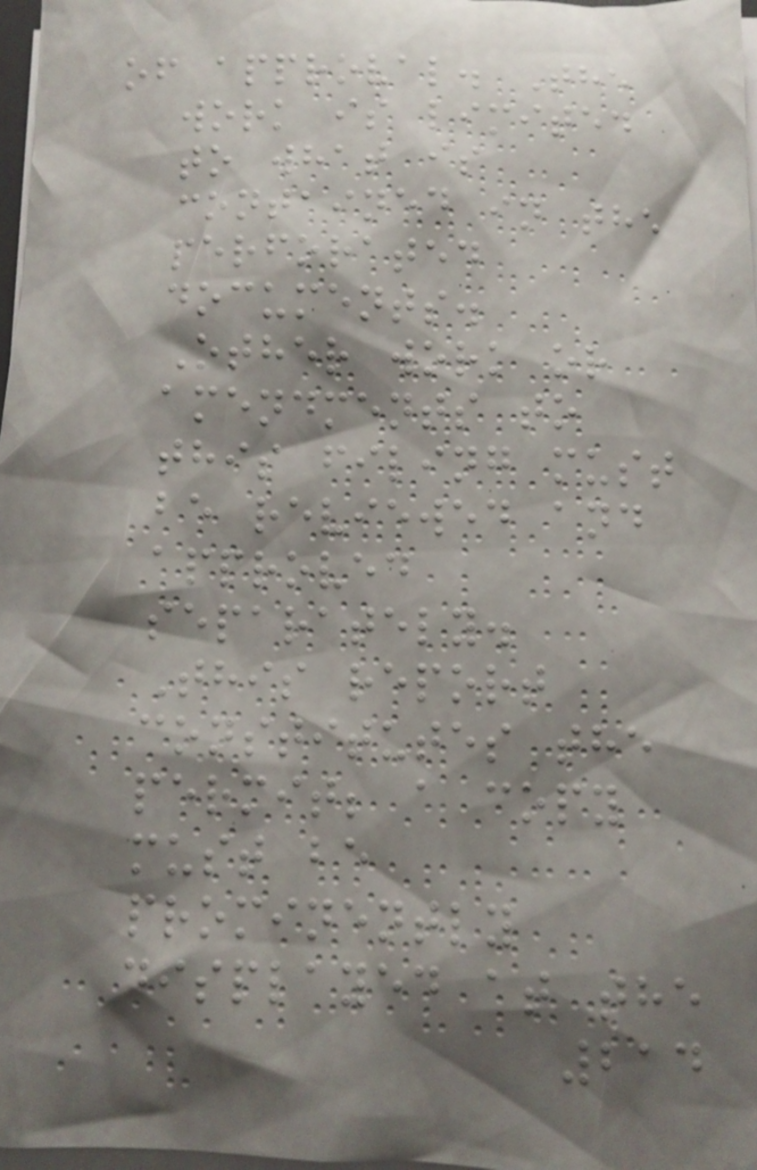of approval. The
work is limited
to what is
contained in the
perforated
documents.
Other work or
amendments to
this filing must
be reviewed and
approved
separately.
This report
constitutes the
permit; a copy
must be
prominently
displayed at the
214
